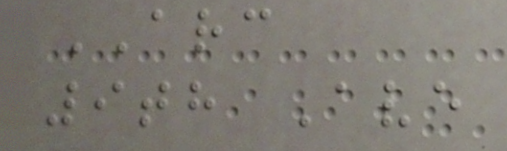ARC
9th Ave
